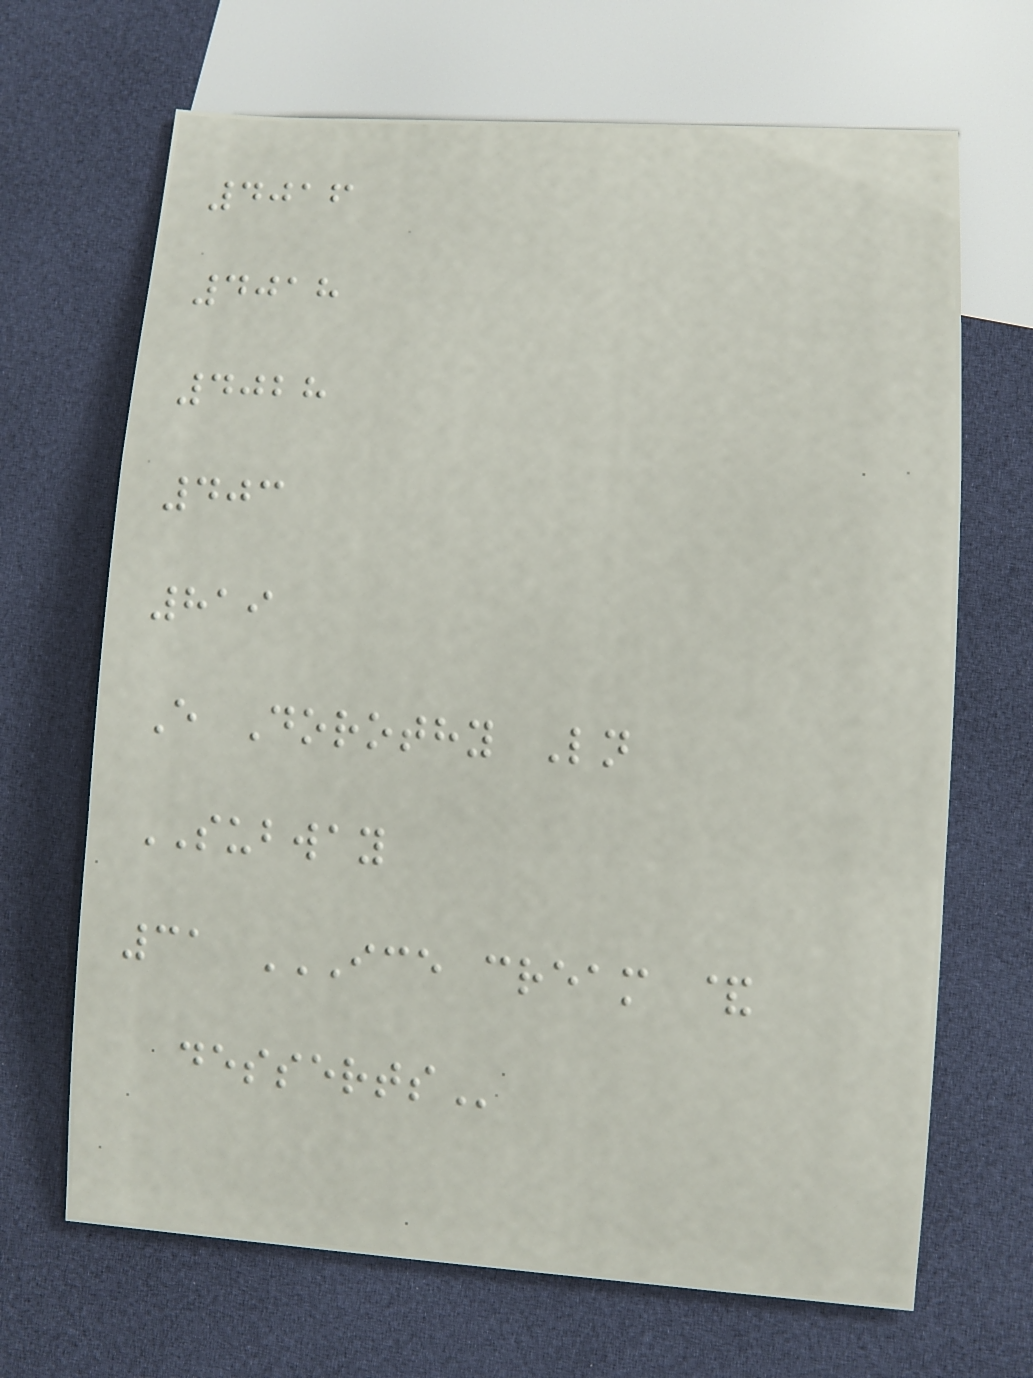4016
4018
4028
403
819
E Dorothy Ln
SUBWAY
31 ICE CREAM &
DESSERTS
